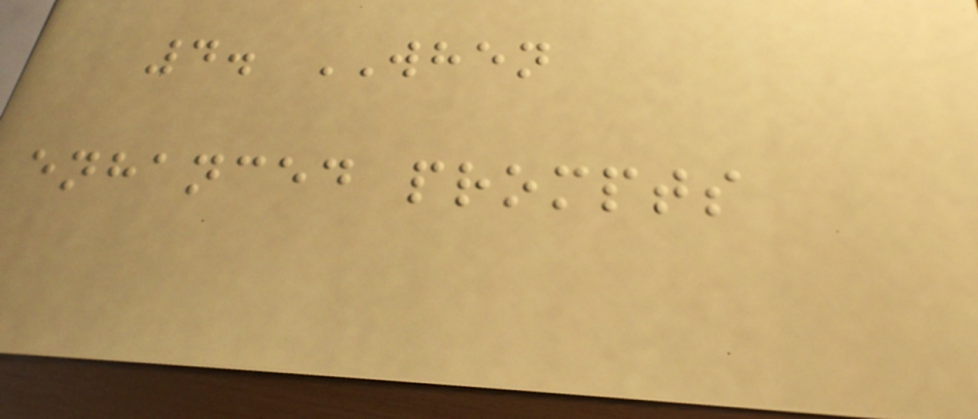4. WHEN
enhanced prompts
